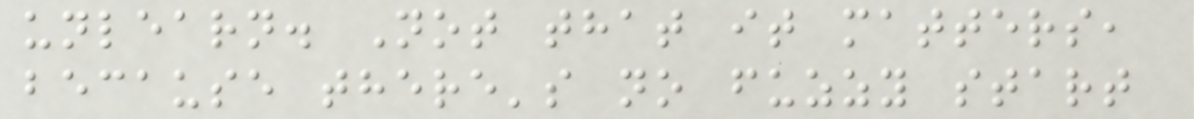unlearn. Not that it matters,
because there's no fuzzy start
